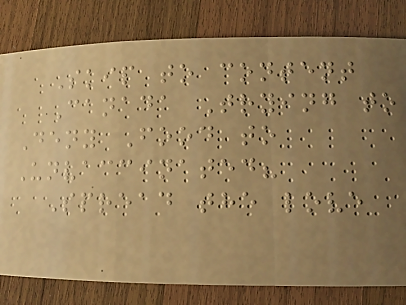Skip to content
Canada Trying to
Deny Food to
Unvaccinated?
Spread the love
